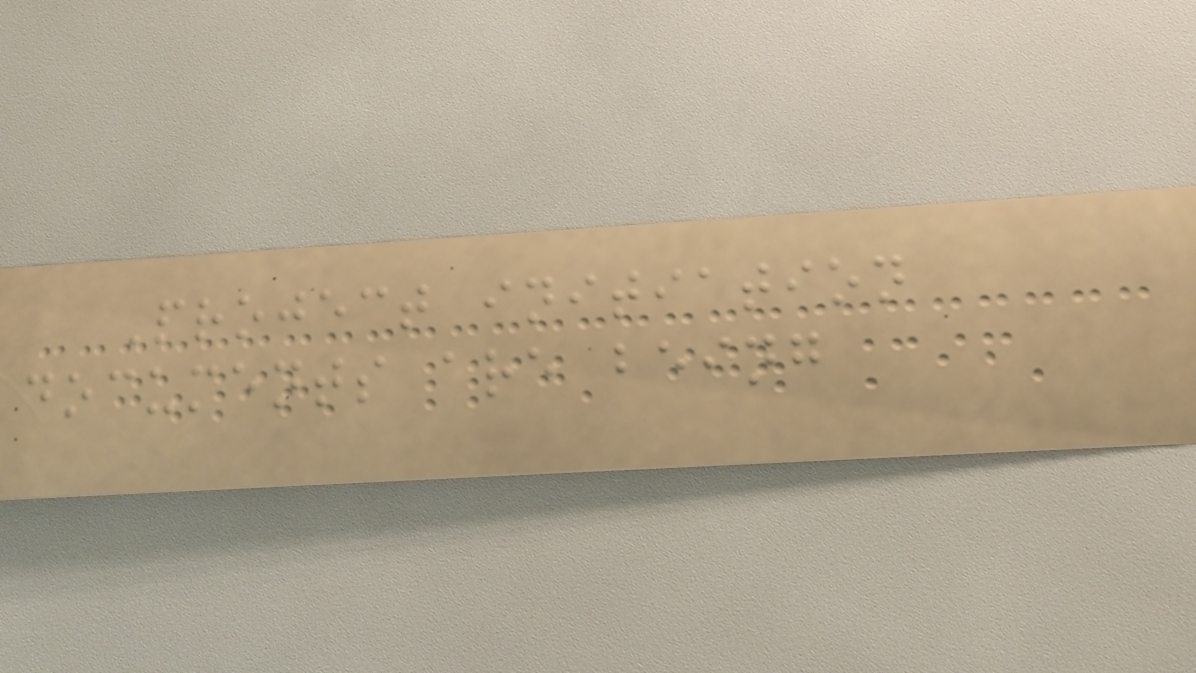Project initiation
documents are being
